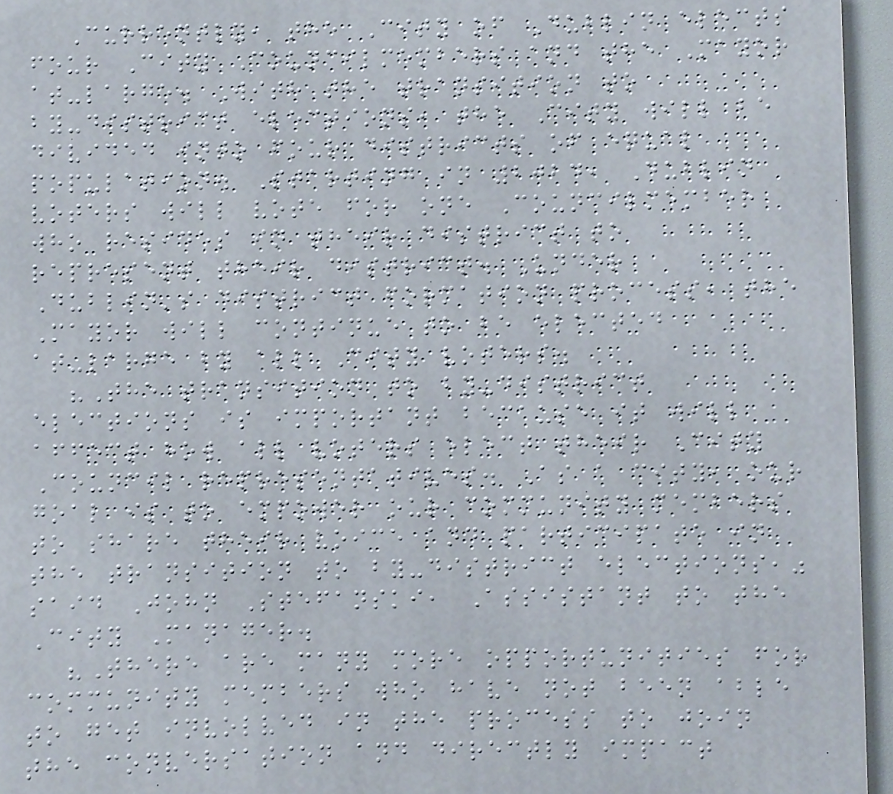Currently, the City of Dublin elects
four City Councilmembers and the Mayor
at-large. With the transition to
by-district elections, the City will be
divided into four districts of equal
population. Starting in 2024, Dublin
voters will vote for one Councilmember
who resides in their district to
represent their district. Under
Dublin's district formation process, the
Mayor will continue to be elected
at-large by all City voters.
"The transition to by-district
elections is important because it will
affect how all voters elect their City
Council representatives. As a city, our
goal is to empower our community members
to share their voice and participate in
the transition to by-district elections,"
said John Stefanski, Assistant to the
City Manager.
"There are many more opportunities for
community members who have not been able
to get involved in the process to join
the conversation and directly impact
